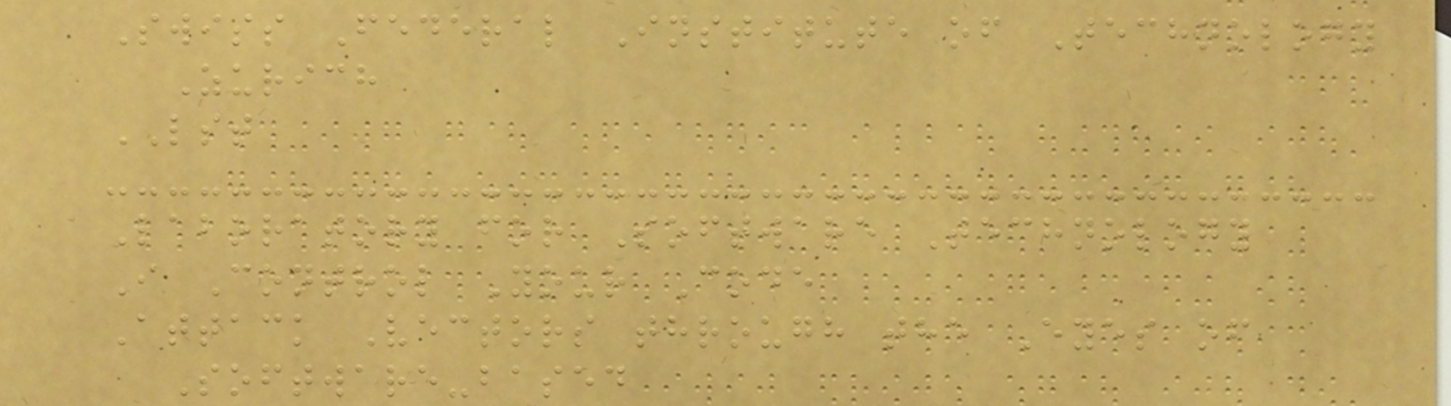Swiss Federal Institute of Technology
Zurich
LST
Laboratory for Software Technology
I Control Your Code
Attack Vectors through the Eyes of
Software-based
